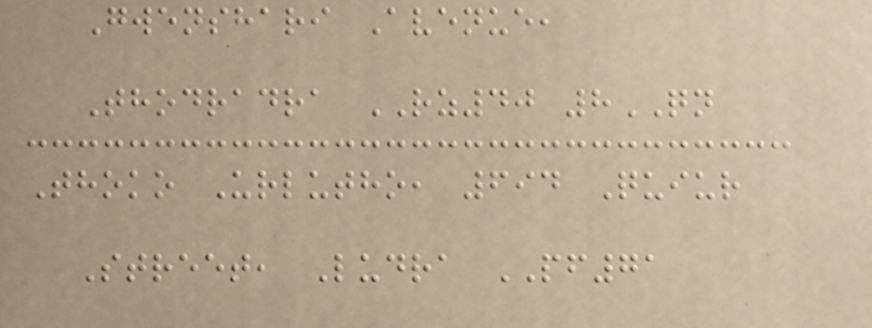Gwenshari Avenue,
Thodradra RZ40 8QN
Thoko Urlutho, 694 Quiur
Street, Ludra PF71
